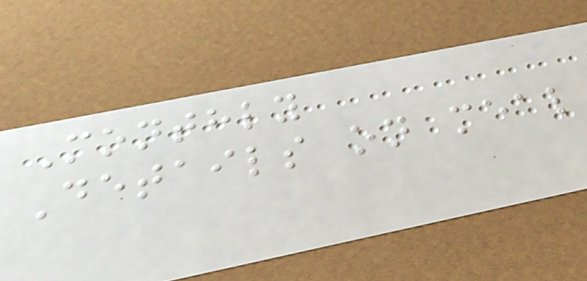Monthly
Details on meal
